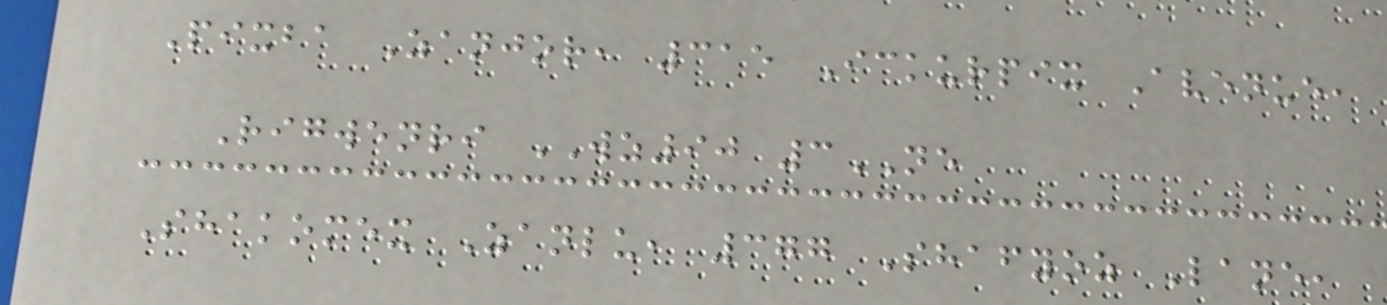Pixba Zanjor, 315 Ickurpix Avenue,
Rigwenri WZ90 3NE
Shakomex Zanlu, 377 Shafyoz Lane,
